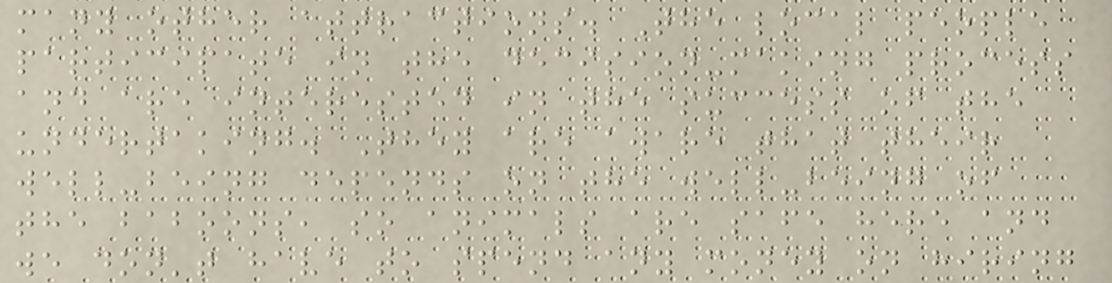many other attractions. The local people
participate in the decision-making process
and are interested in the success of the
undertaking. They are aware that their
well-being depends on the well-being of
the baboons, so animals are safe here and
we don't have to spend any money on hiring
